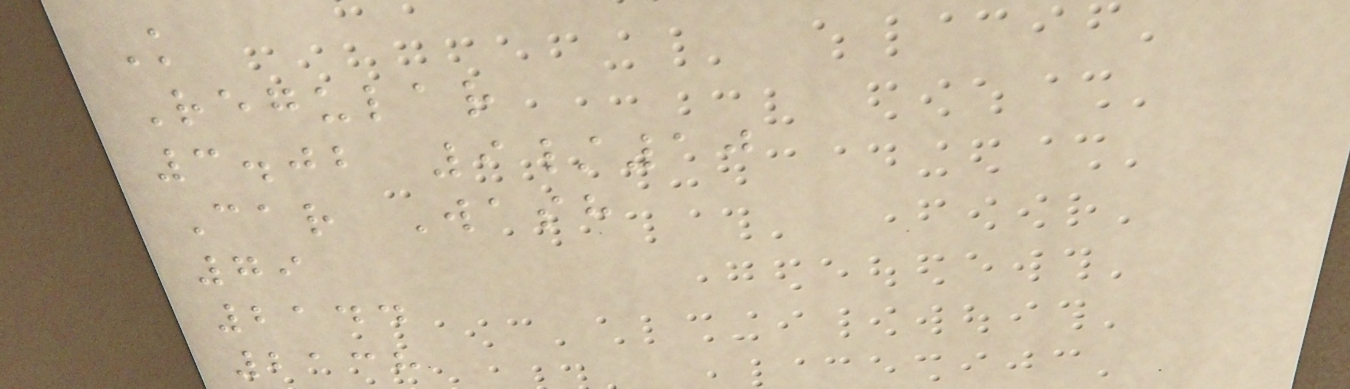K
Regular
3.02 9/10
Car Wash
79
2144
2138
